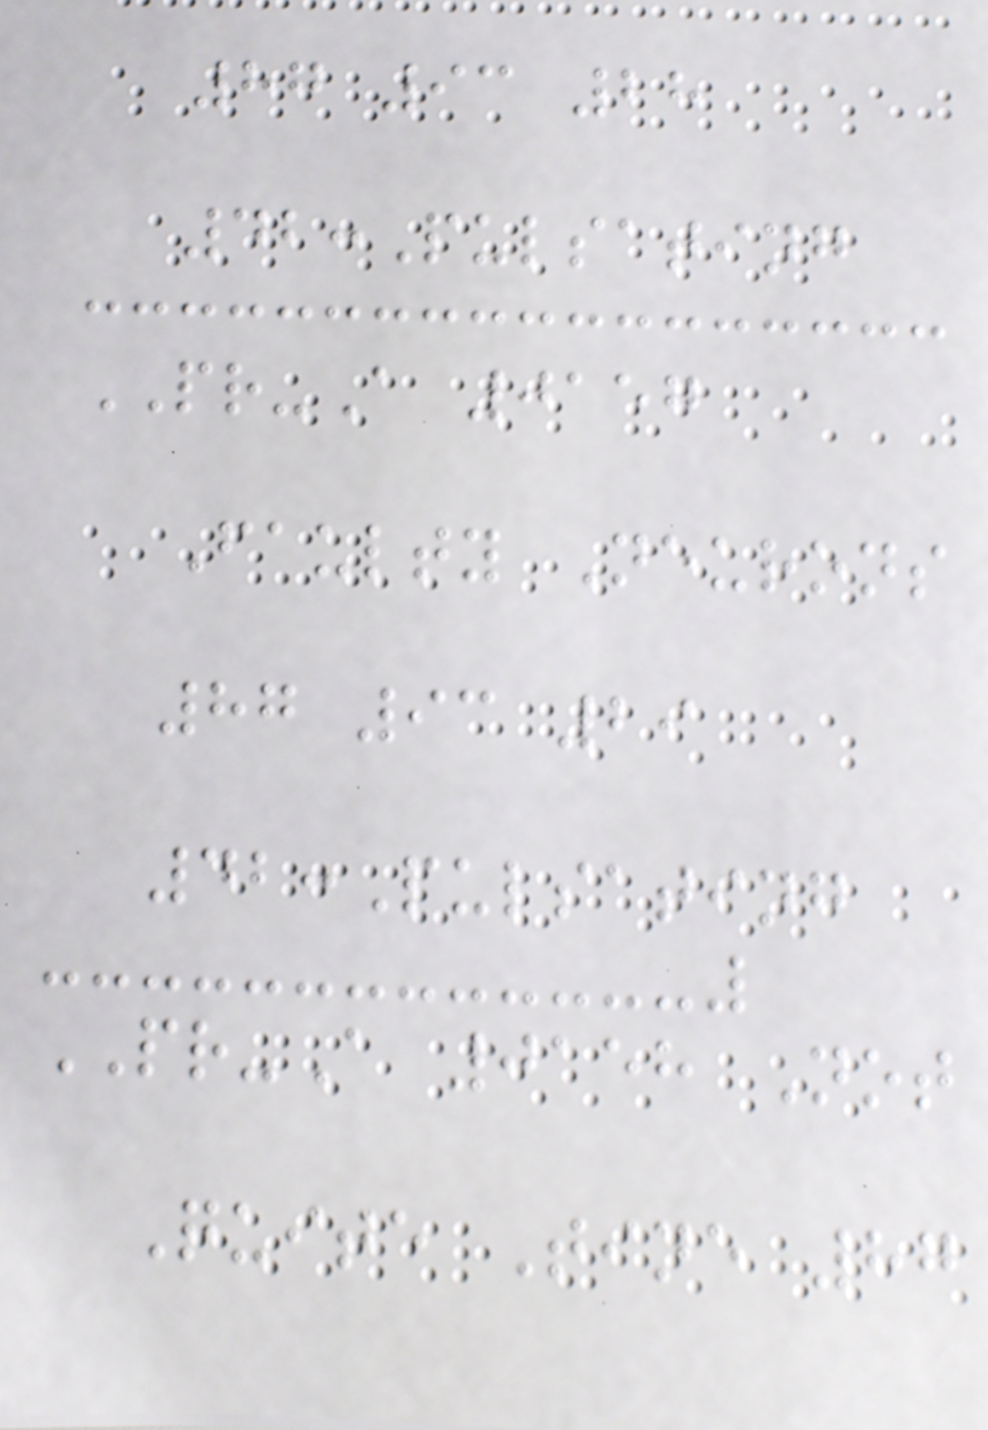87 93 28
42:Pulsating
PR-A 0157
Faulty Neurons
87 93 29
42:Pulsating
PR-A 0158 Not
Quite Tine 87
